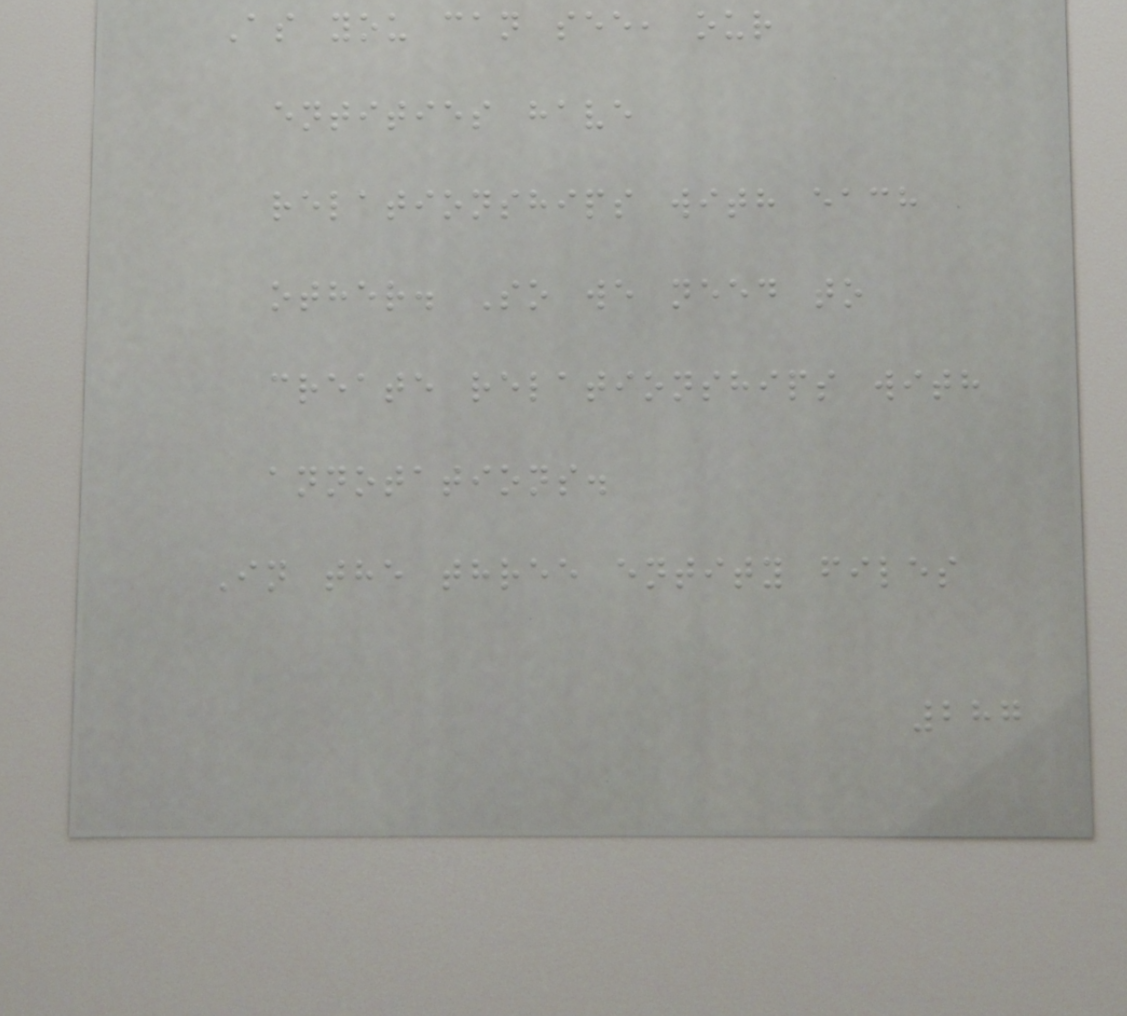As you can see, our
entities have
relationships with each
other. So we need to
create relationships with
annotations.
In the three entity files
287
